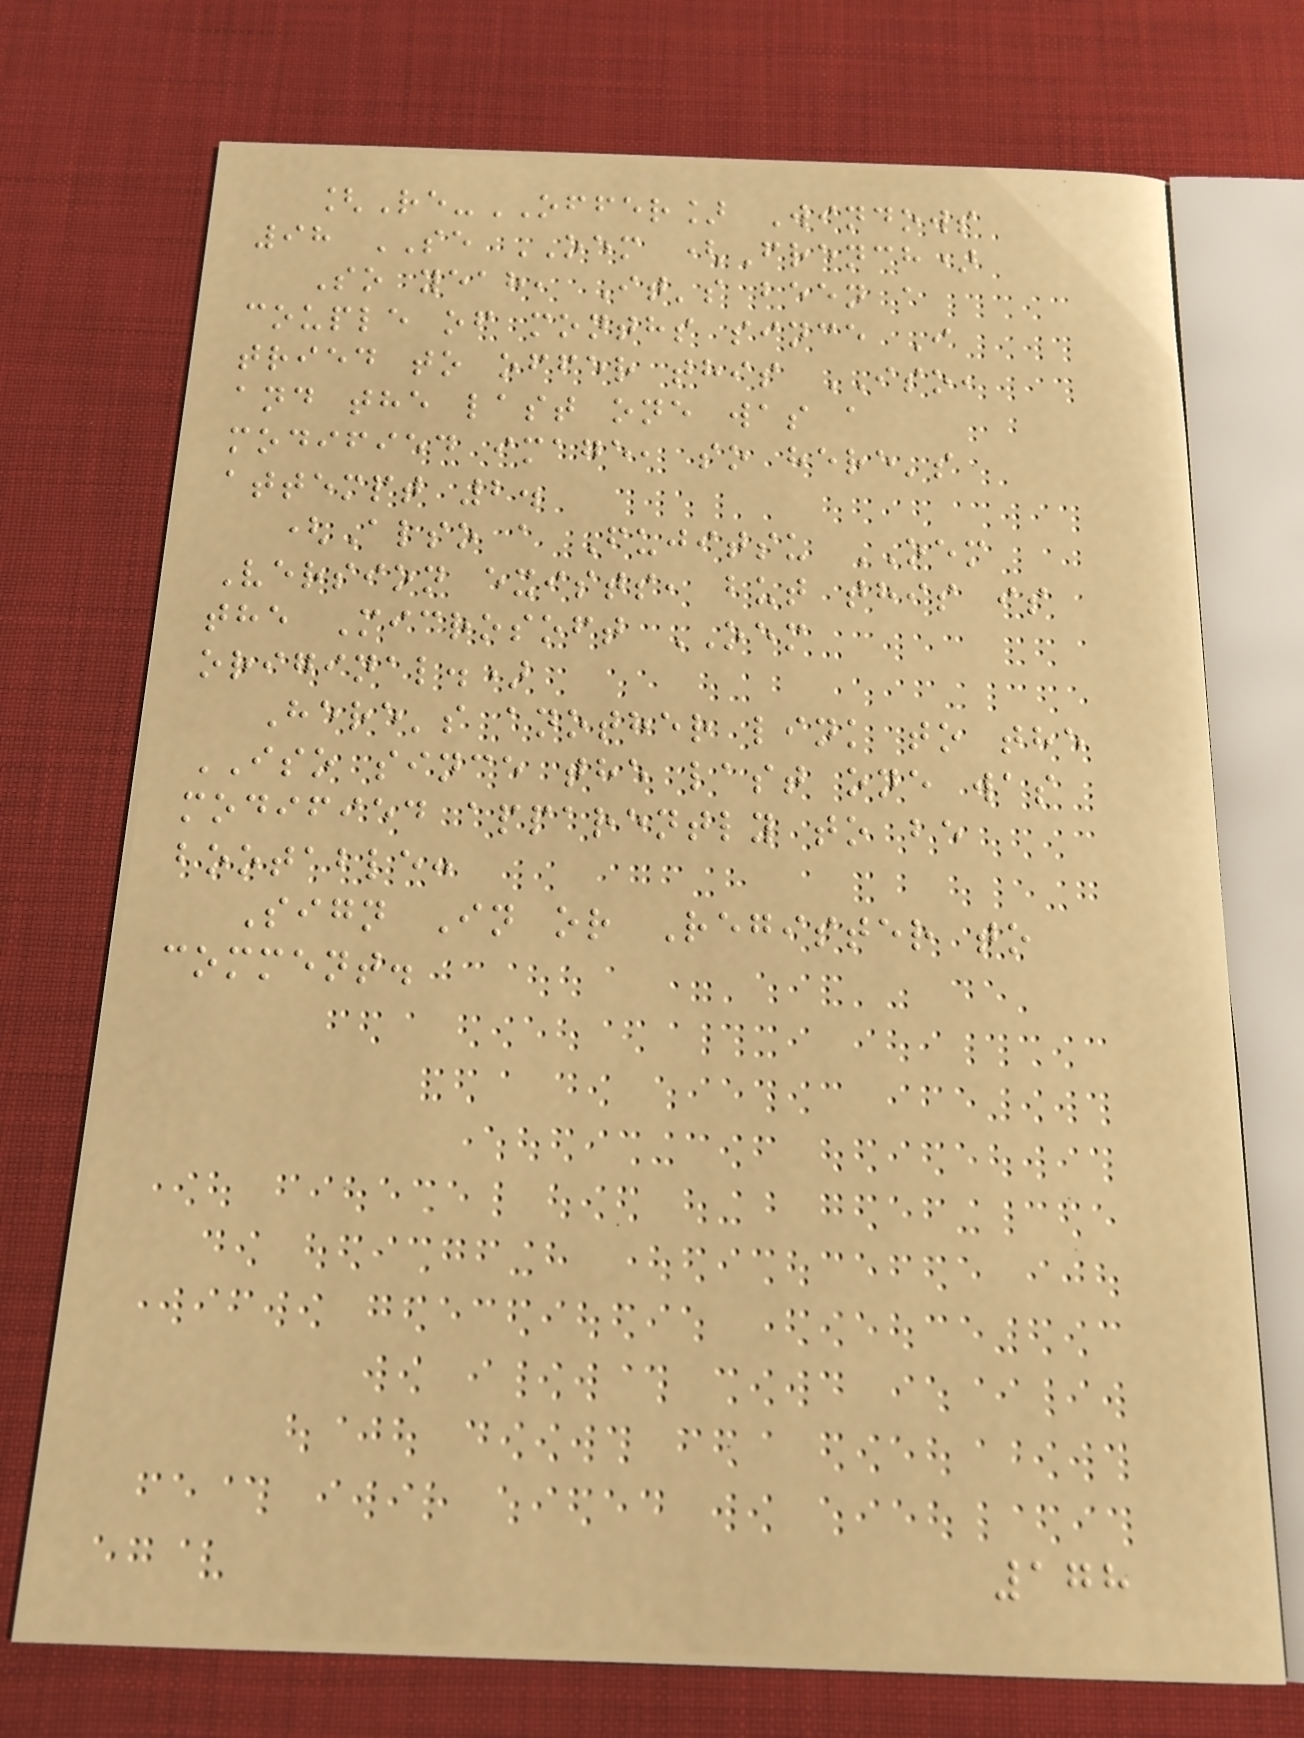[Re-OFFER] Windows
98 SE OEM (French)
So yeah, It's been a
couple of months since I
tried to offer this ISO,
and the last one was a
modified image, so here's
attempt 2.
(Also a Fujitsu OEM
Version exists, but this is
the Microsoft OEM
original.)
Here's another link to the
ISO since the last one was
modified apparently to be
bootable:
Sign In or Register to
comment.
178
